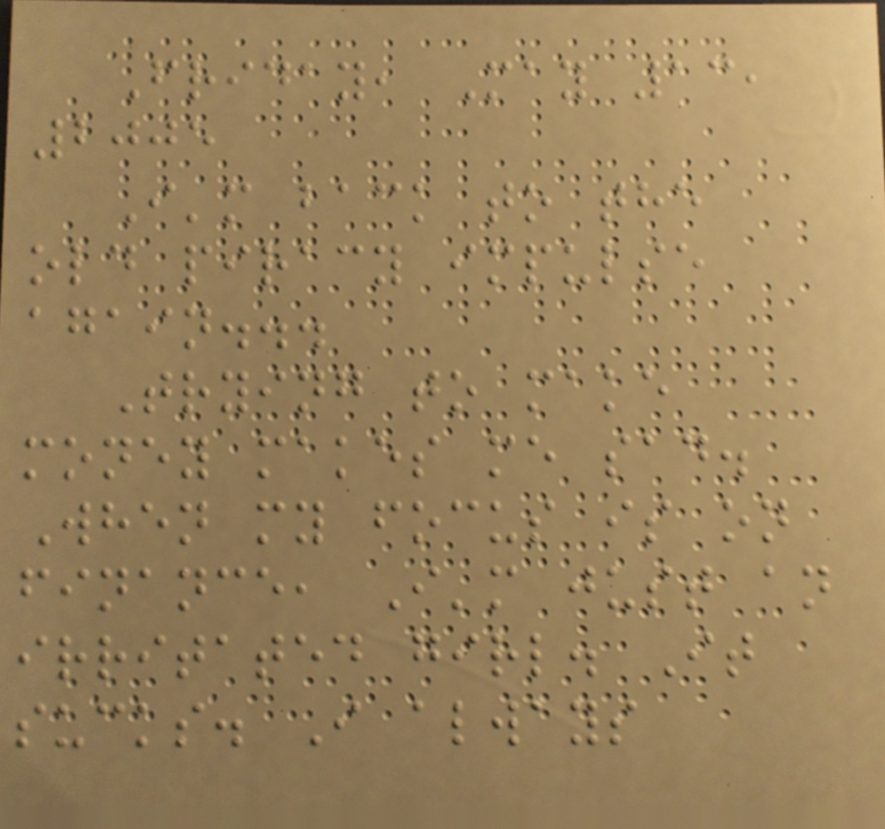Friday, May 13,
2005
I'm back to the
old piracy impulse
again...
Trying to make
money makes me sad.
When my focus is on
finance, I'm just an
irritated girl. It
sucks. I always
